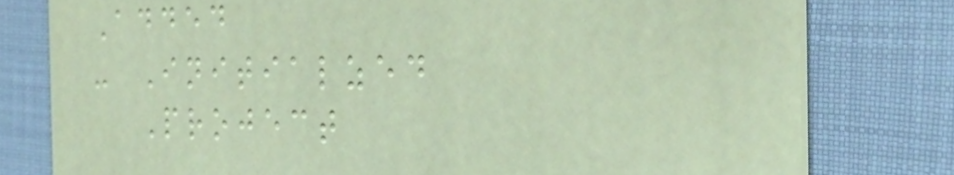Added
- Initialzed
Project
